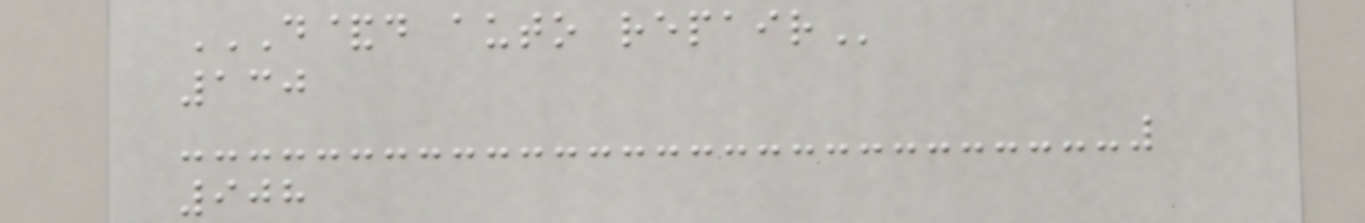D&D AUTO REPAIR
130
908
